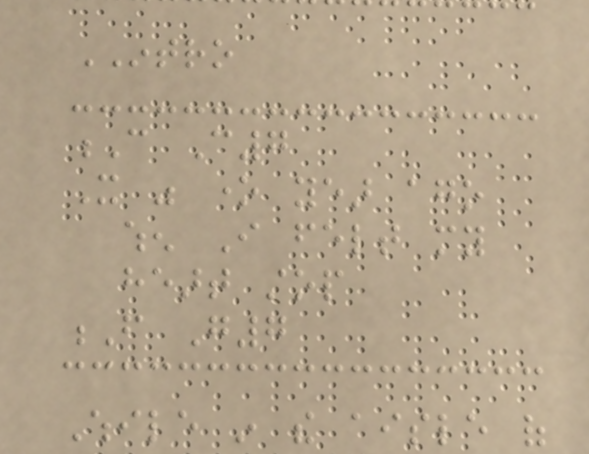INTRO
C C7
It was one year ago
when I felt my
heart stop
F G7
While in the aisle of
